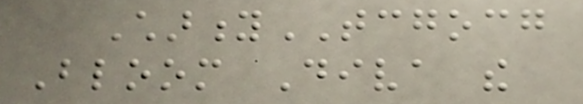CharityTCGOCG
Bloom Diva the
